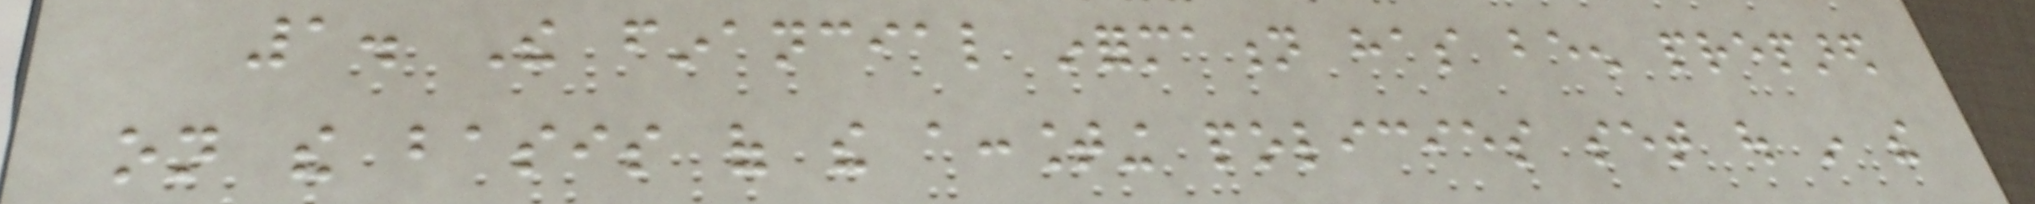1. The financial information has been prepared
on the basis of the accounting policies set out in the
